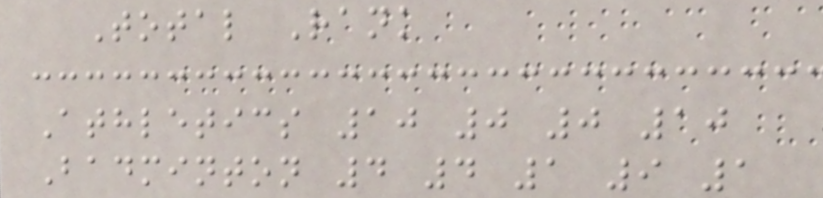Total Rank
Athletics 10 0 0 10
Badminton 4 4 1 9 1
